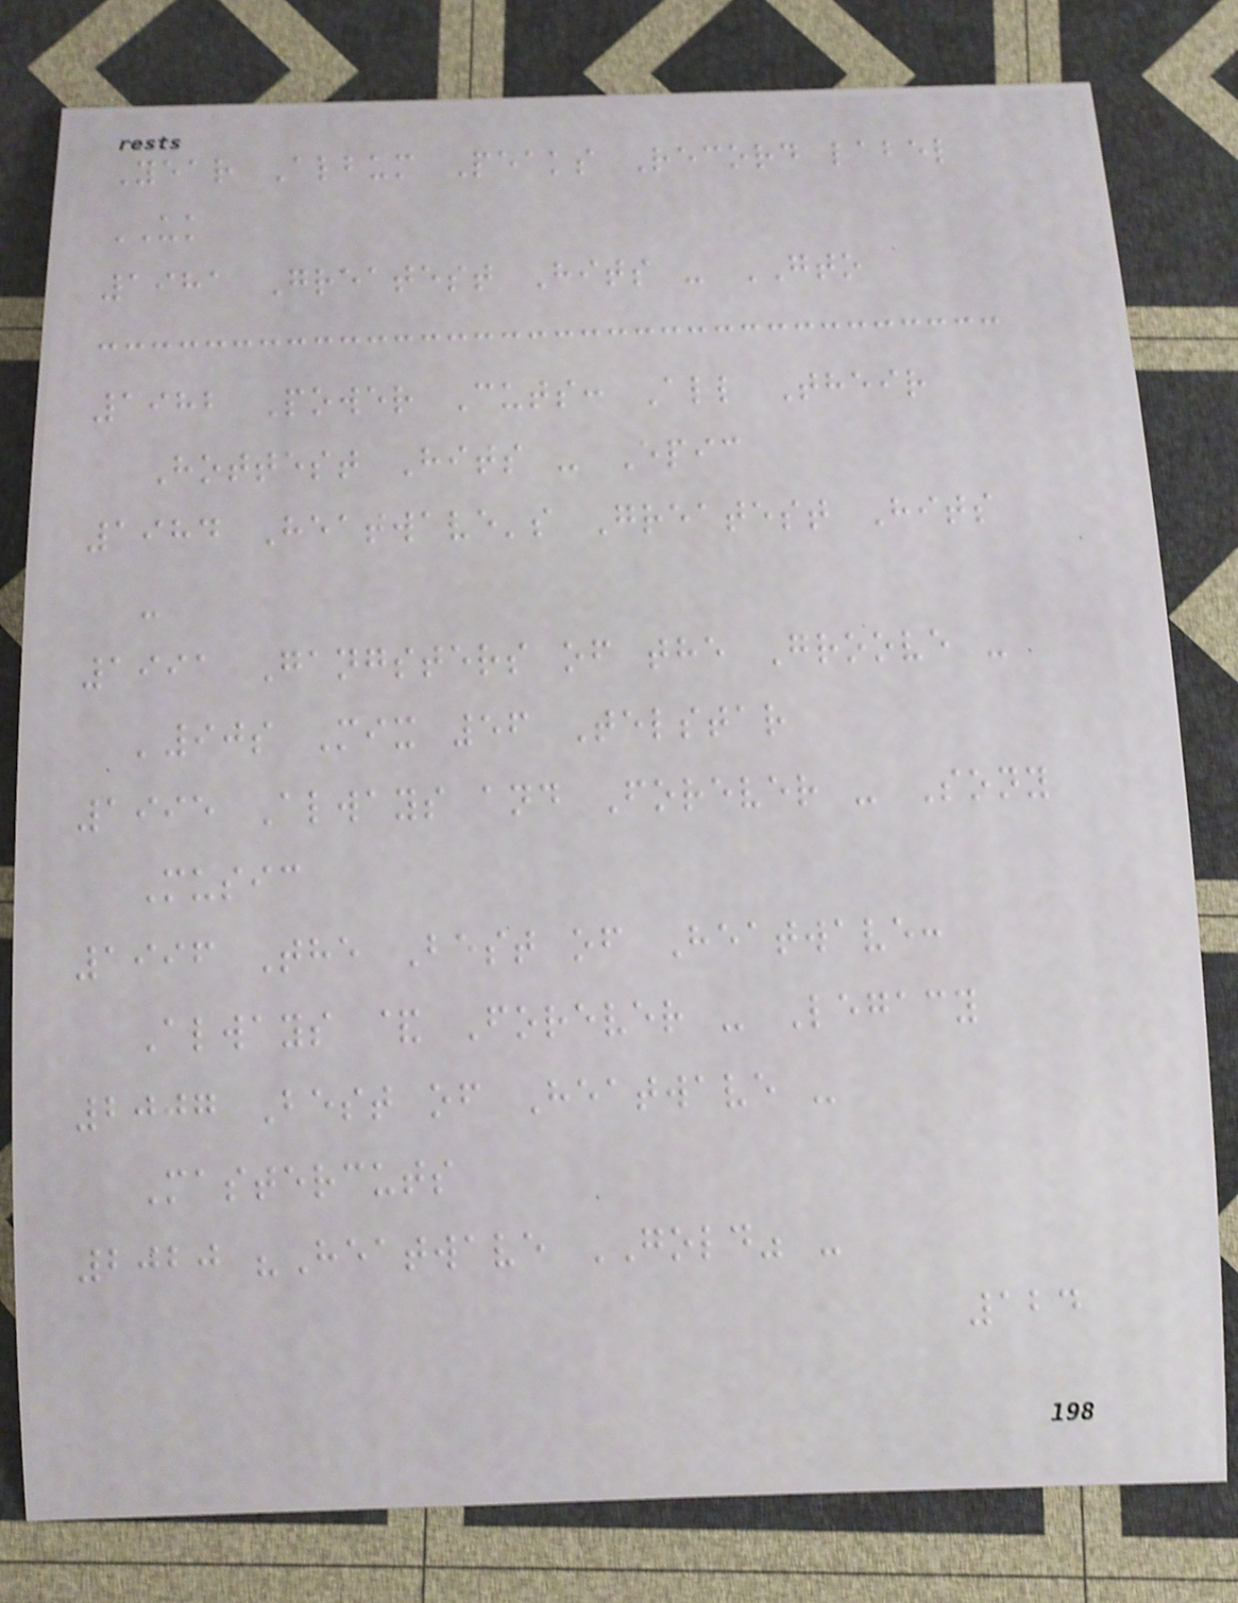Year Album Peaks Record label
UK
1981 Greatest Hits - GTO
1982 Power Cuts: All Their
Hottest Hits - Epic
1984 Heatwave's Greatest Hits
-
1991 Gangsters of the Groove -
'90s Mix 56 Telstar
1995 Always and Forever - Sony
Music
1996 The Best of Heatwave:
Always & Forever - Legacy
2007 Best of Heatwave -
Mastercuts
2020 "Heatwave GOLD" -
124
